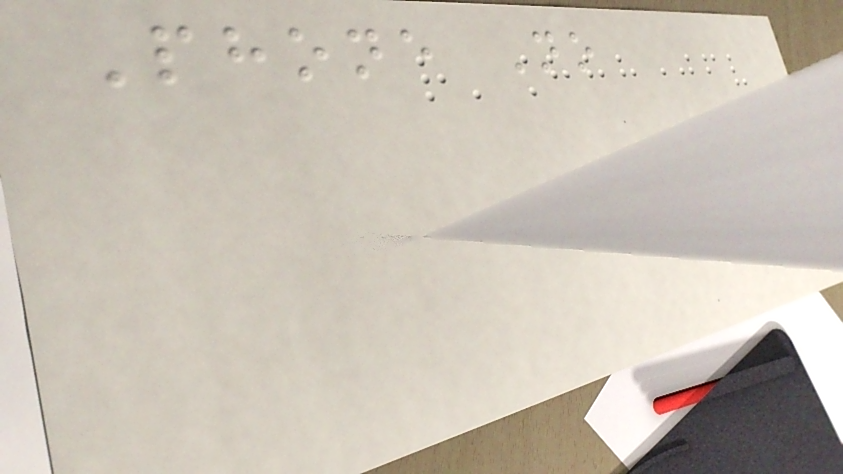Phone No
